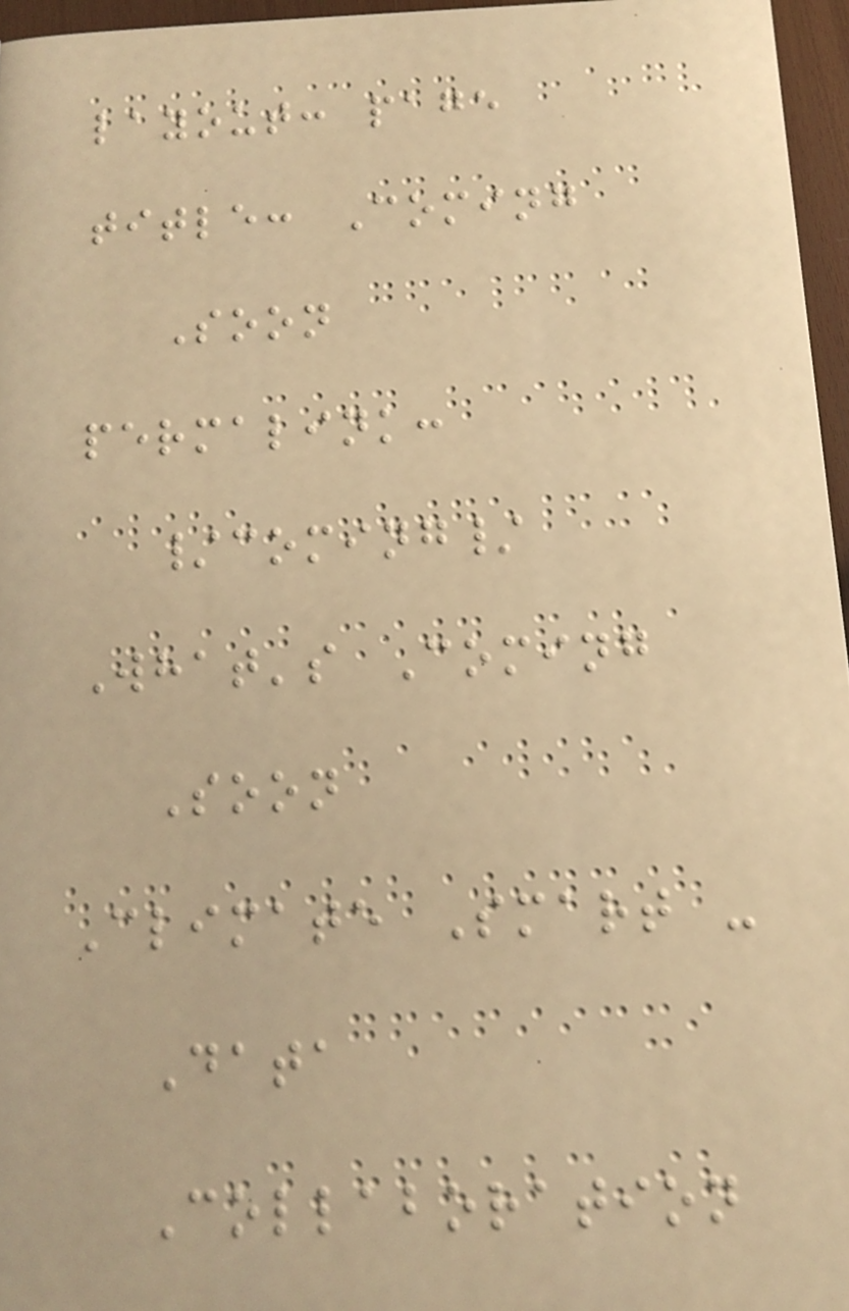layout: page
title: Coming
Soon
permalink:
/coming/
What's Coming
Soon
Climate Smart -
Data
Collaboration
